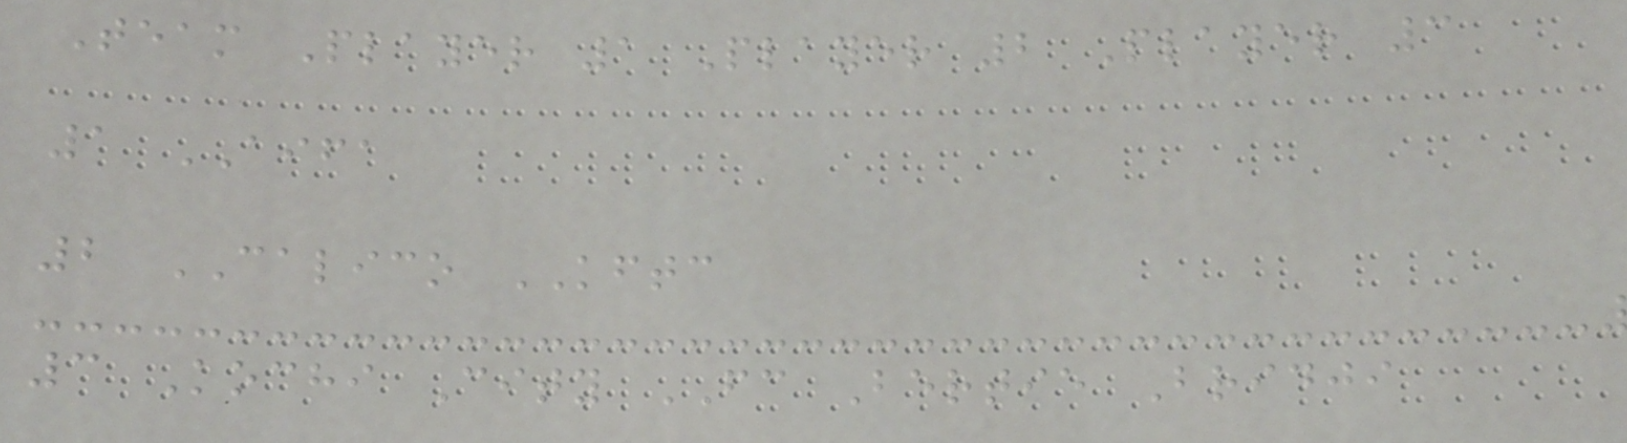Team Player 1 Player 2 Player 3
1 AIFA
2 CALICO KFTC
3 Kochi City FC Bertie Bridji
